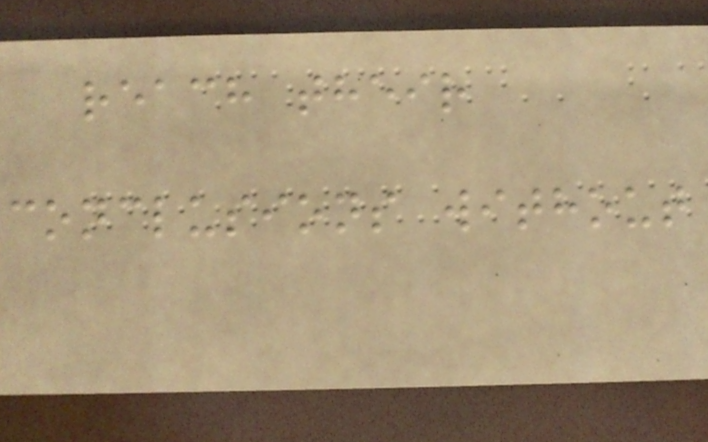reach their
conclusions without
